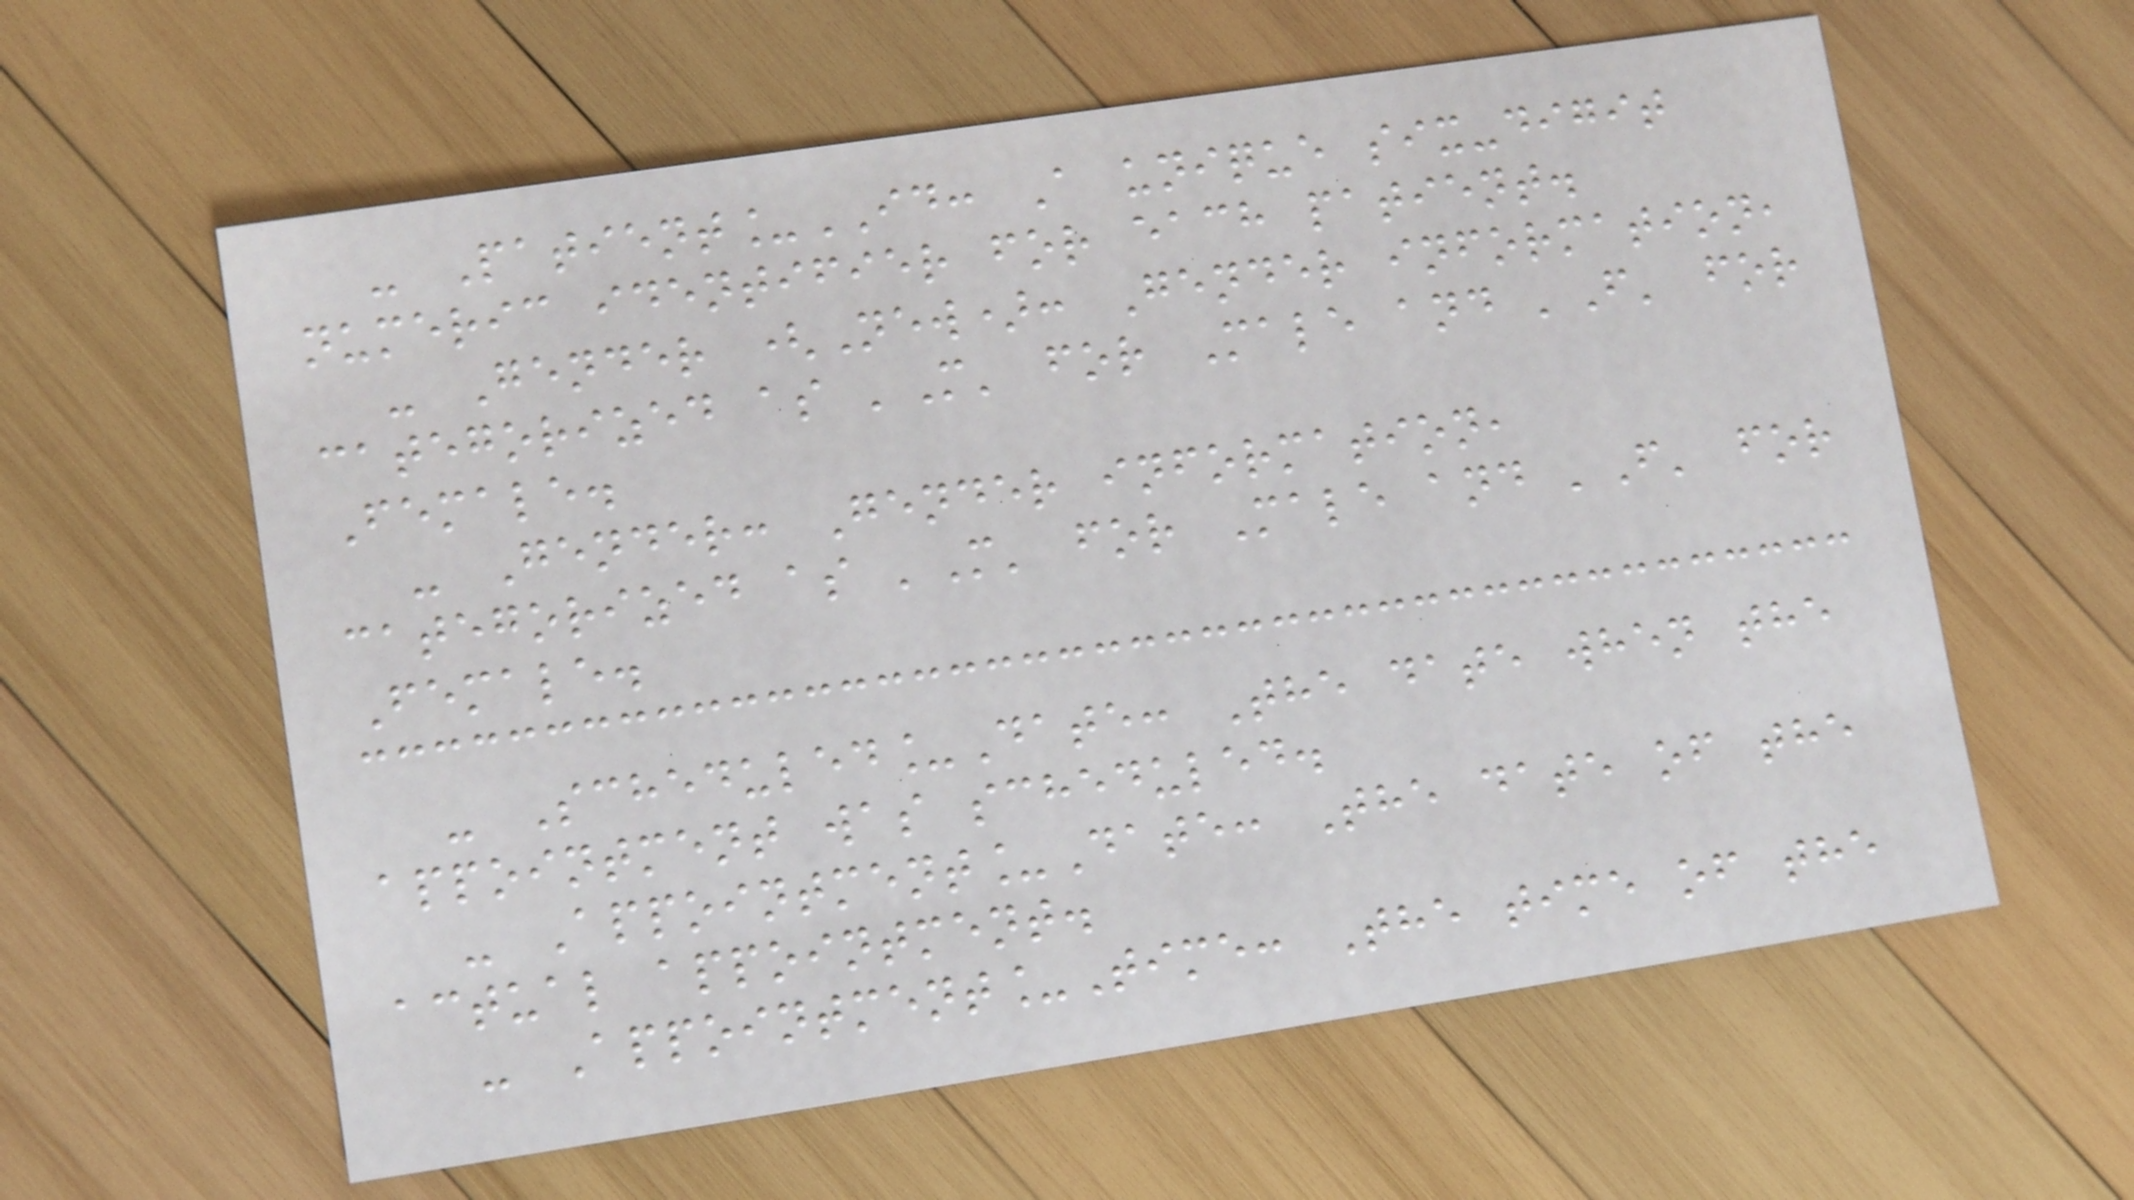- Patient_ID: A unique six-digit
numeric identifier for each patient.
- Gender (New): Gender information,
categorized as 'M' for Male and 'F' for
Female.
- Gender: Gender information,
categorized as 'M' for Male and 'F' for
Female.
- Scheduled_Date: The date when the
appointment was scheduled.
- Appointment_Date: The date of the
actual appointment.
- Appointment_Time: The time of the
